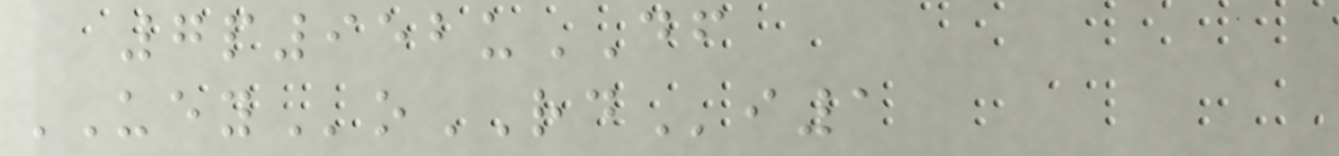7p952uDF
UEYoRDi1
